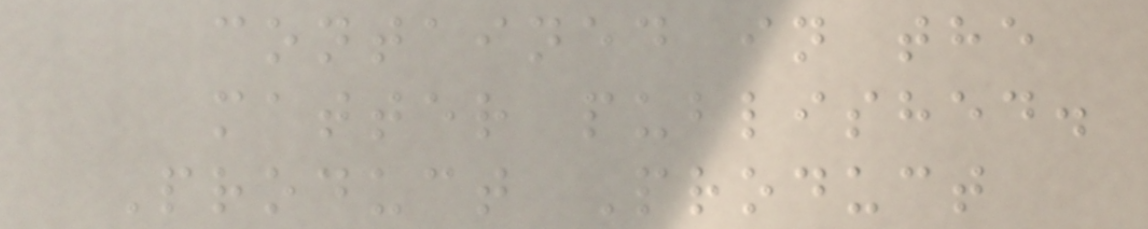contained in the
matter published.
Product Product
